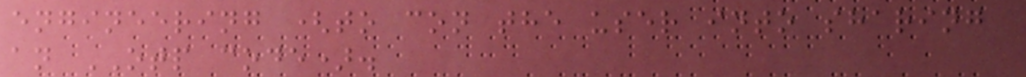engineering (to con the user into sharing
an OTP code).
